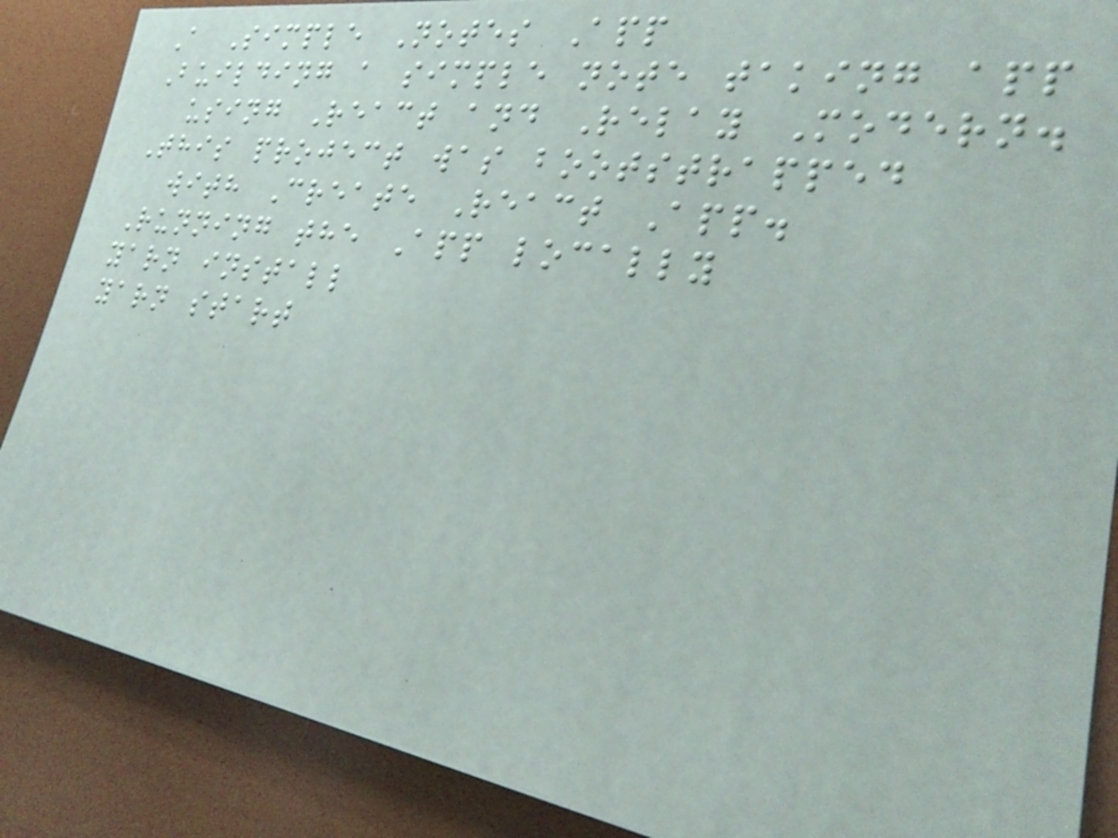A Simple Notes App
Building a simple note taking app
using React and Relay Modern.
This project was bootstrapped
with Create React App.
Running the App locally
yarn install
yarn start
